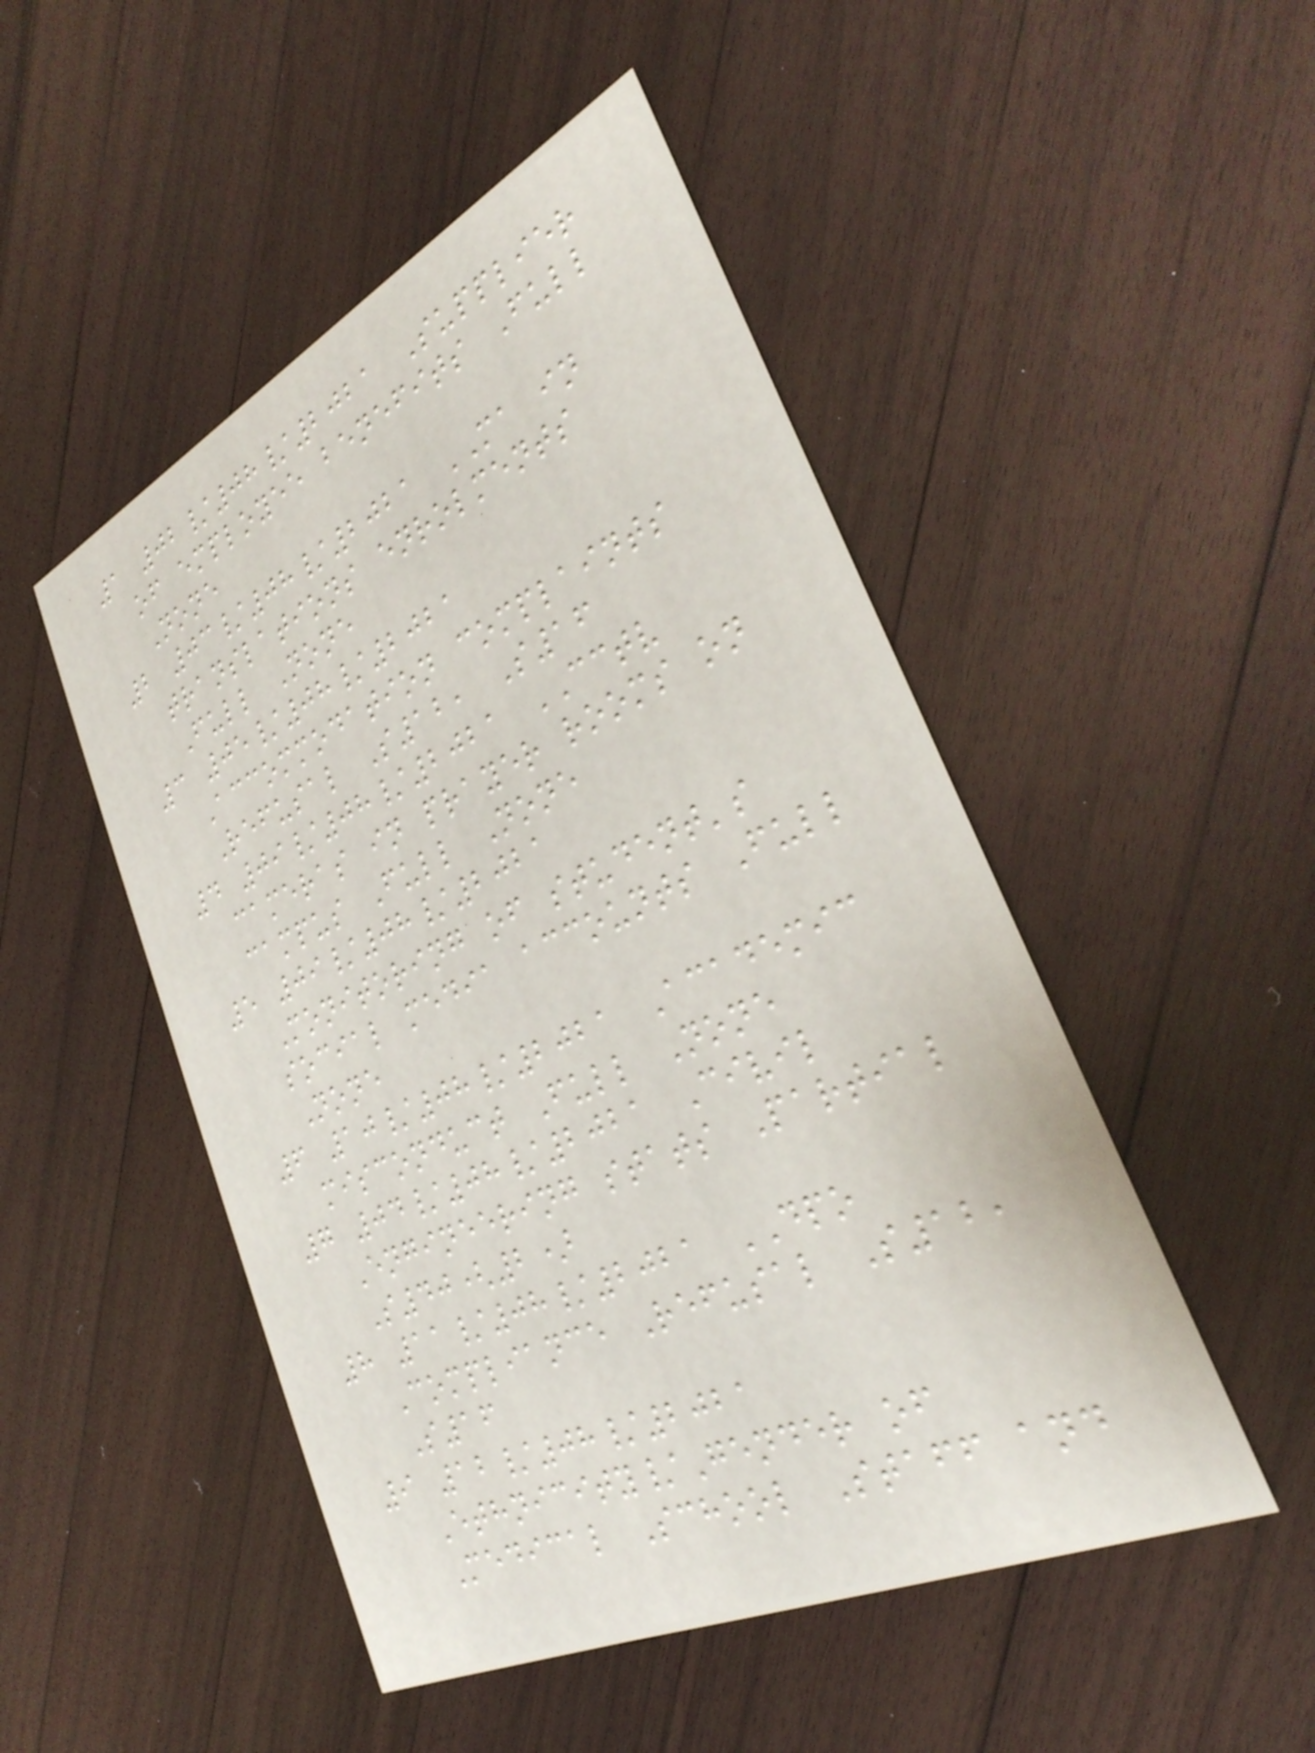1 02/08/2021 Supplier
of employee benefits Full
None
2 03/08/2021 MA in
translations enrolments
Full None
3 05/08/2021
Accommodation complaints
Refusal S12, S16
4 09/08/2021 CCTV
cameras in prayer rooms on
campus Full None
5 09/08/2021
Monitoring of student's
social media accounts Full
None
6 10/08/2021 Academic
misconduct Full None
7 04/08/2021 Civil
Engineering stats Partial
S40(2)
8 11/08/2021 DPO
Compliance Refusal S12,
S16
9 12/08/2021
Ethnicity/Gender of
Medical School Staff and
